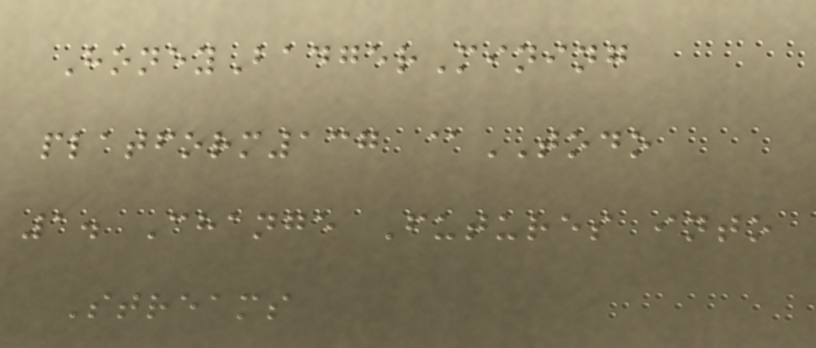HoneyBadgerMining
platform137 @TODO
1. Change Futures into
Streams
